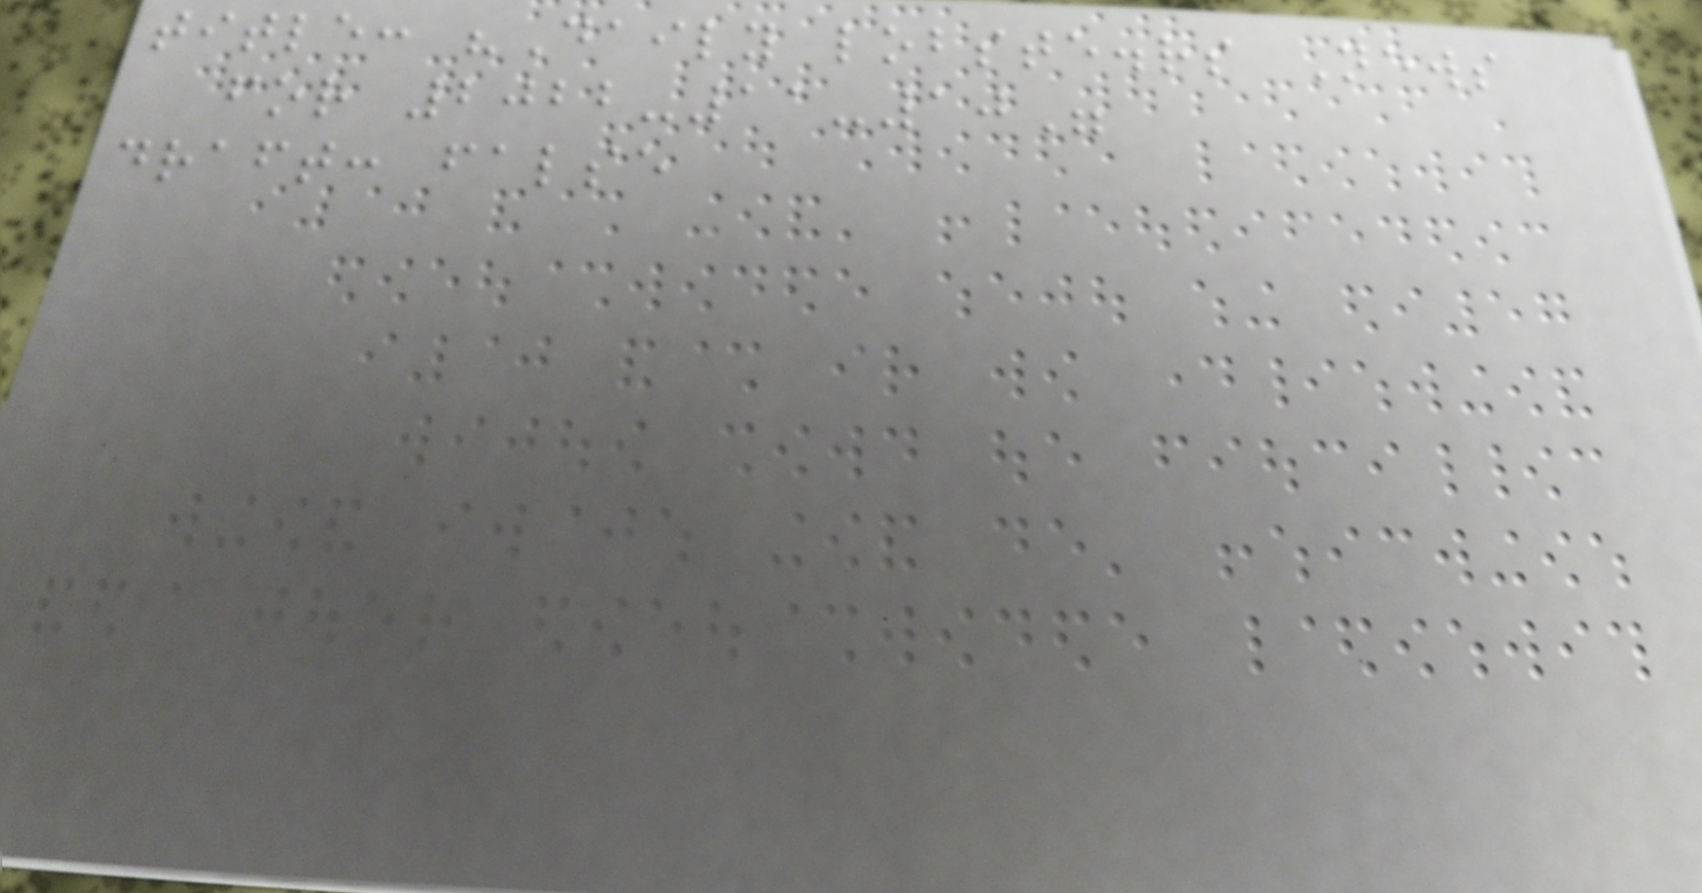title: "Daily lobste.rs News
for 2022-11-10"
draft: false
